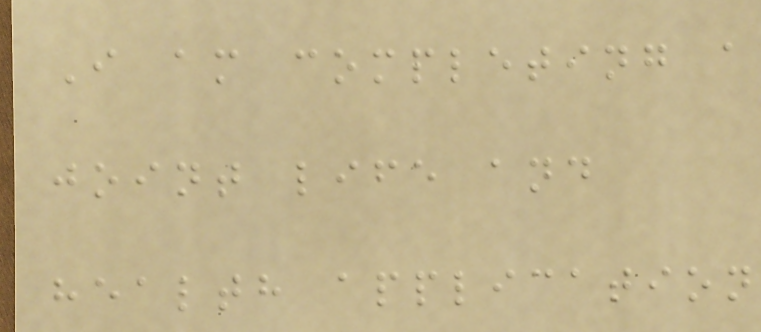I am completing a
joint life and
health application
